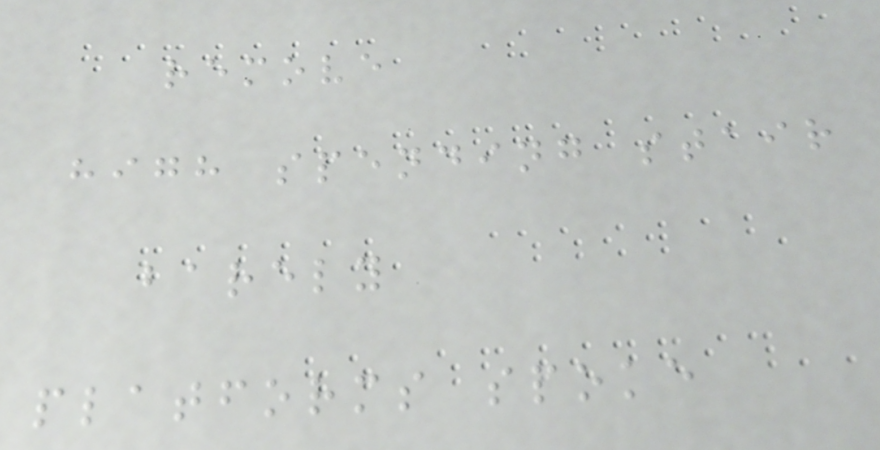remove
high spending stair
barely
platforms spoke
